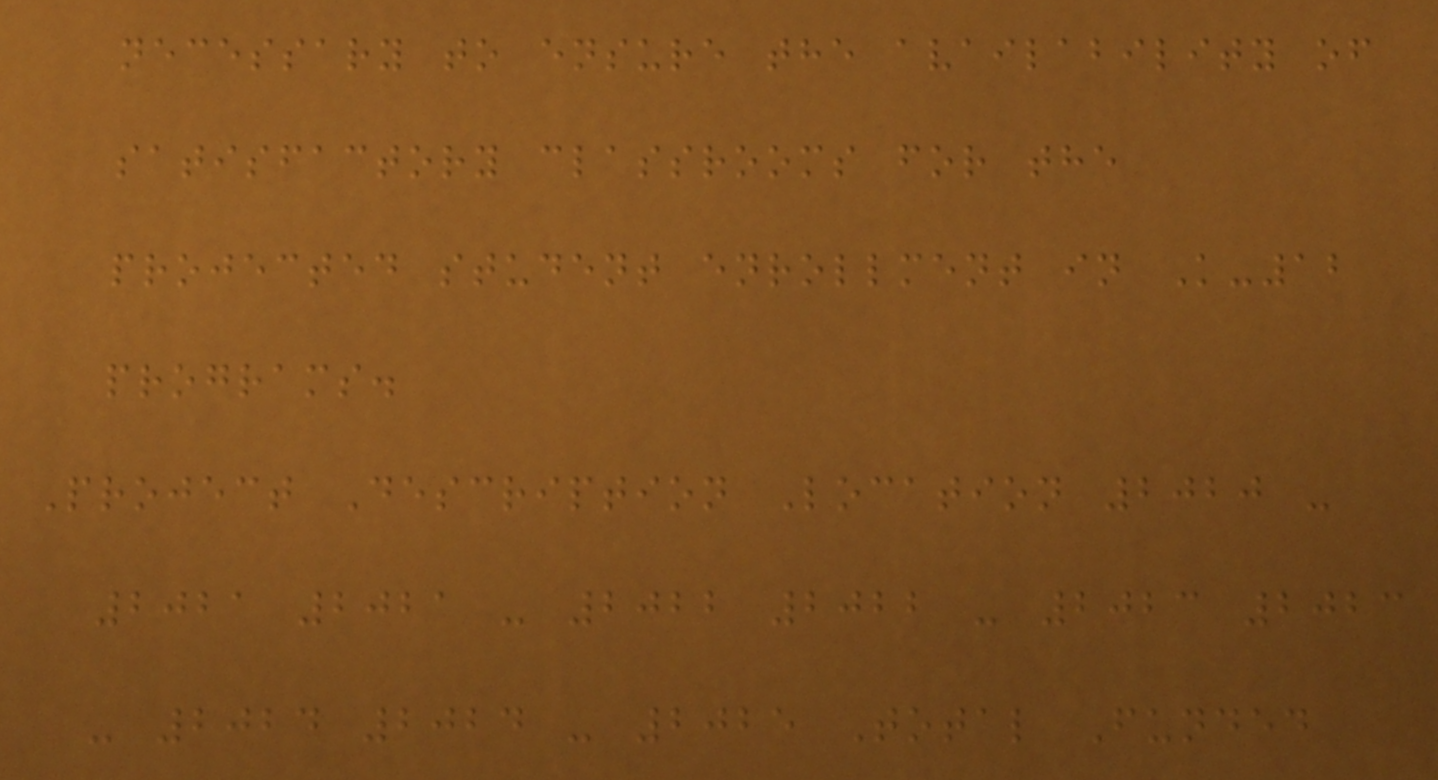necessary to ensure the availability of
satisfactory classrooms for the
projected student enrollment in K-12
programs.
Project Description Location 2020 -
2021 2021 - 2022 2022 - 2023 2023
- 2024 2024 - 2025 Total Funded
